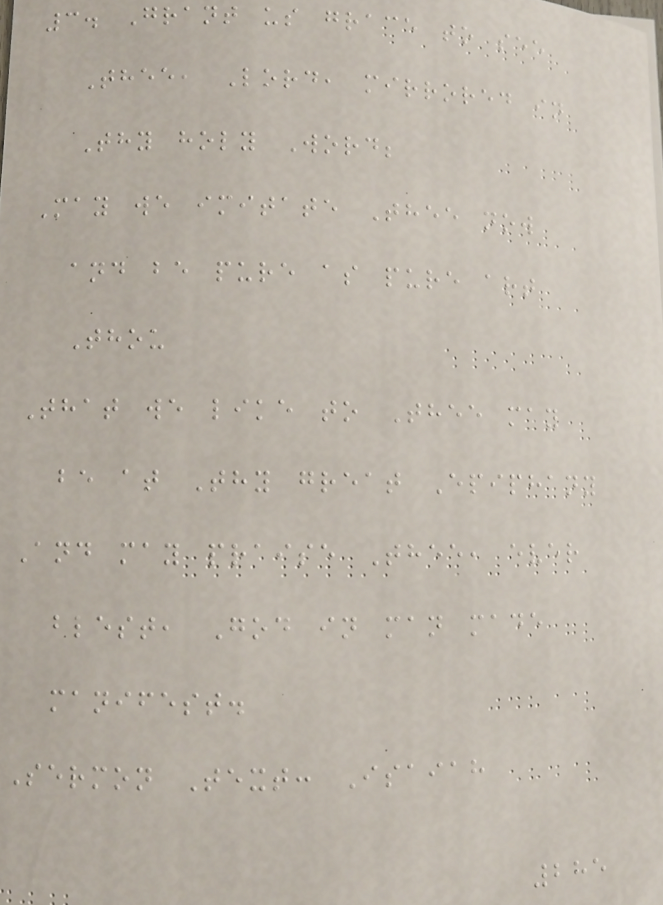3. Grant us grace to see
Thee, Lord, mirrored in
Thy holy Word;
May we imitate Thee now
and be pure as pure art
Thou
That we like to Thee may
be at Thy great Epiphany
And may praise Thee, ever
blest, God in man made
manifest.
Sermon Text: Isaiah
285
